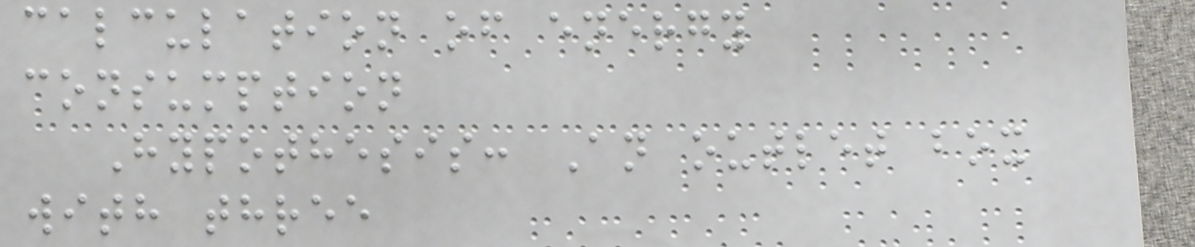calculation of energy
consumption
Hypothesis: An outlet box
with three
